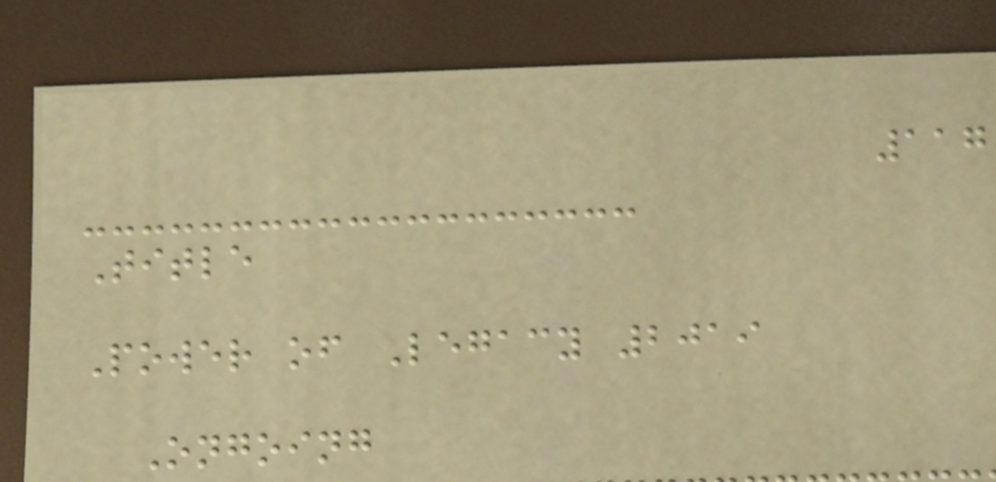117
Title
Power of Legacy 2019
Ongoing
